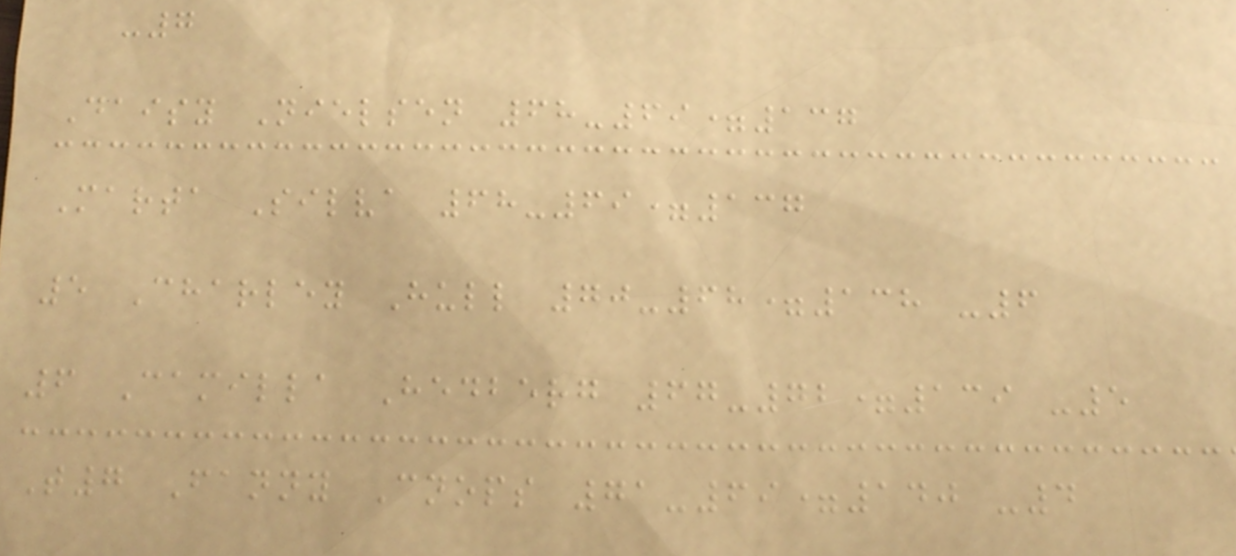-7
Daisy Nielsen 68-69=137
Marta Silva 68-69=137
5 Charley Hull 70-68=138 -6
6 Camilla Hedberg 67-72=139 -5
T7 Fanny Cnops 71-69=140 -4
